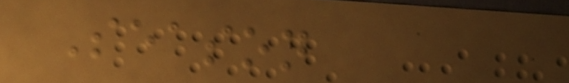Season
